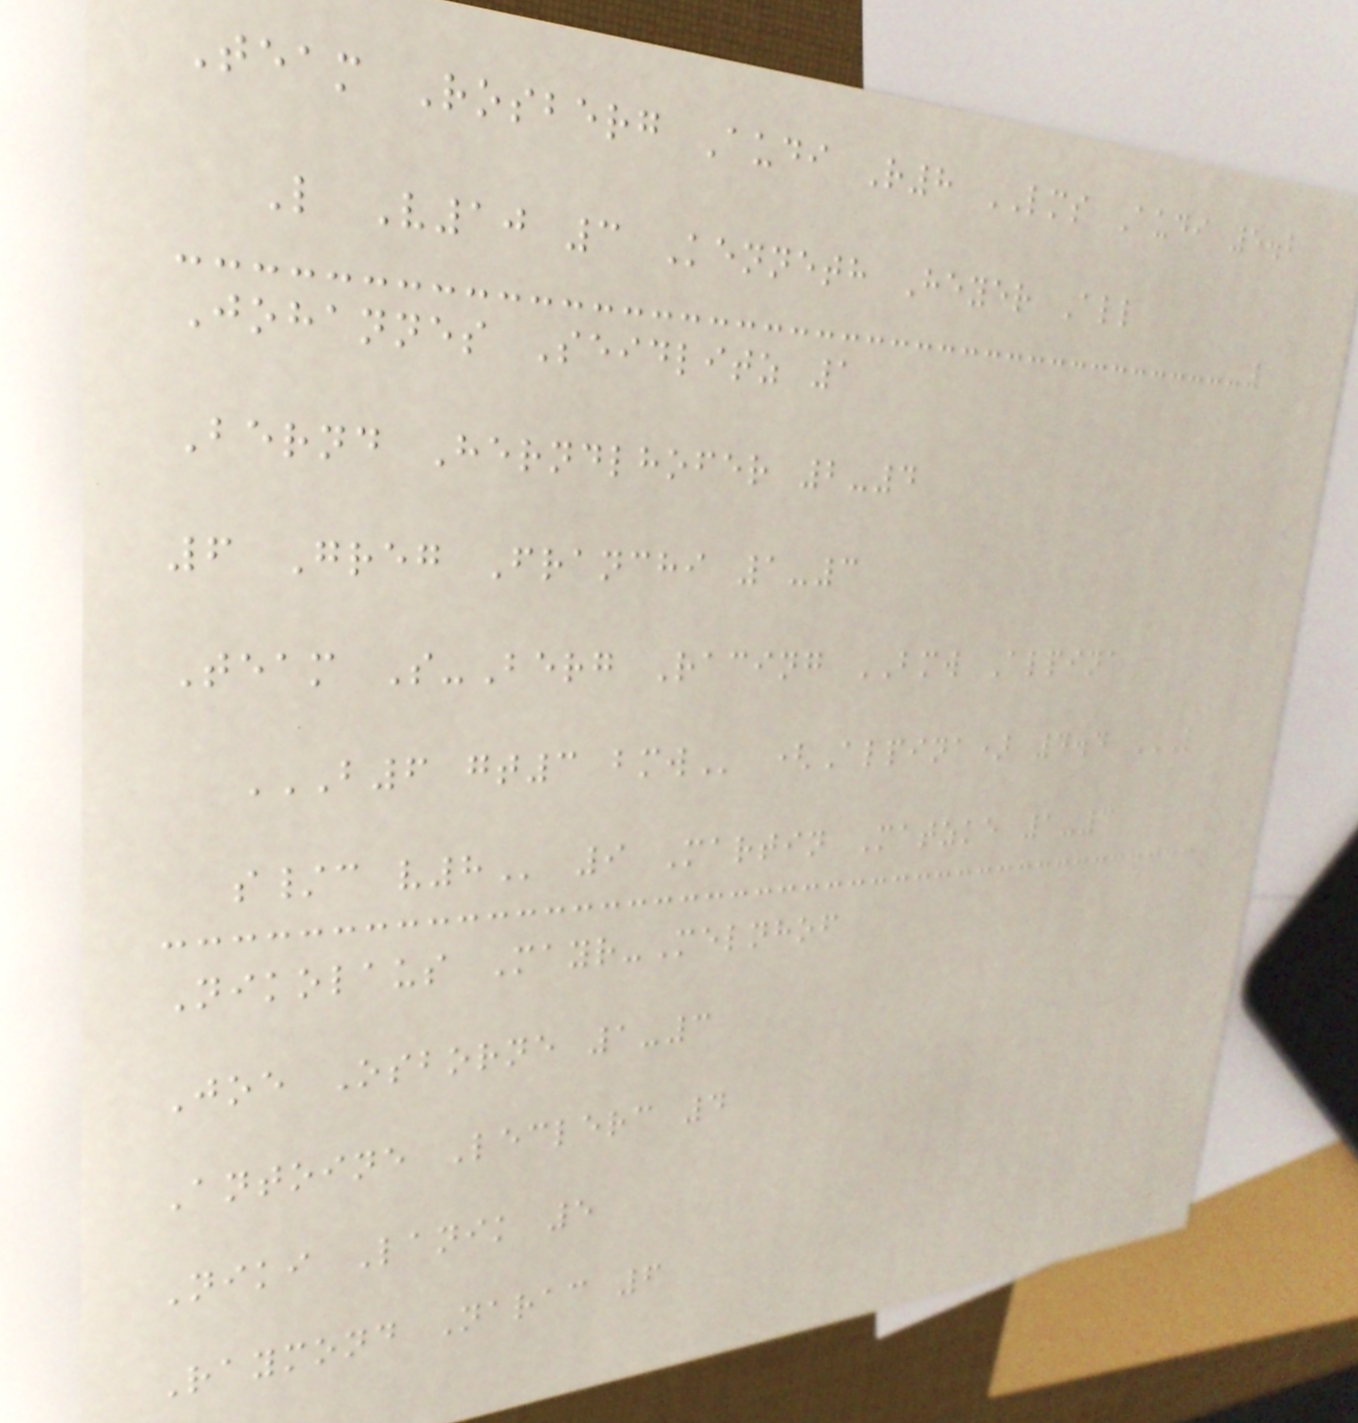Team Rosberg Audi R8 LMS Audi 5.2
L V10 3 Kenneth Heyer All
Johannes Seidlitz 1
Bernd Herndlhofer 2-4
6 Greg Franchi 1-3
Team S-Berg Racing BMW Alpina
B6 GT3 BMW (Alpina) 4.4 L
S/C V8 9 Martin Matzke 1-3
Nikolaus Mayr-Melnhof
Joe Osborne 1-3
Antoine Leclerc 4
Niki Lanik 5
Raymond Narac 6
